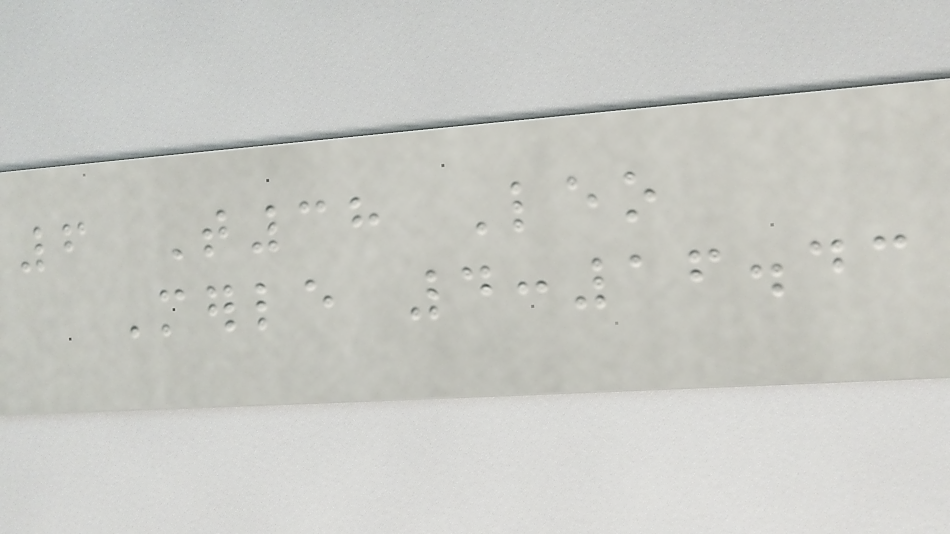6 T38 Leo
Merle 4:16.43
